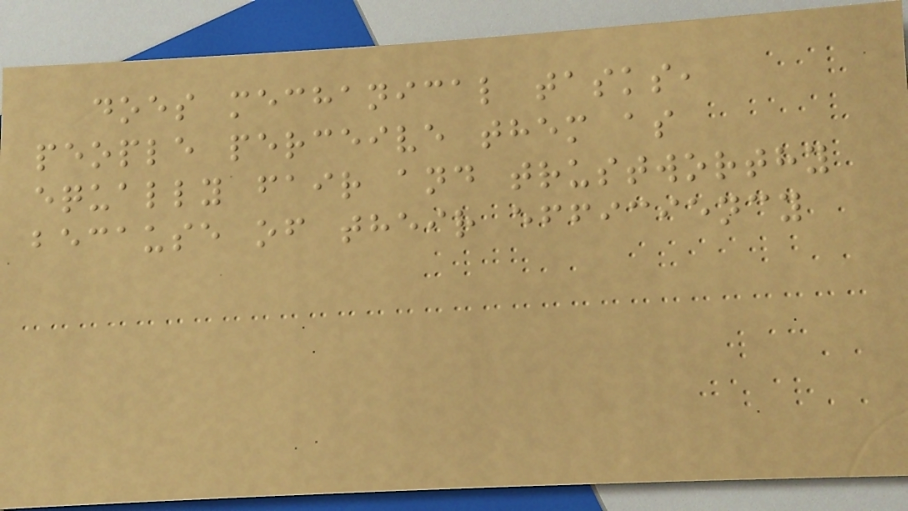does mechanical tasks,
people perceive them as
equally fair and trustworthy
because of their efficiency
